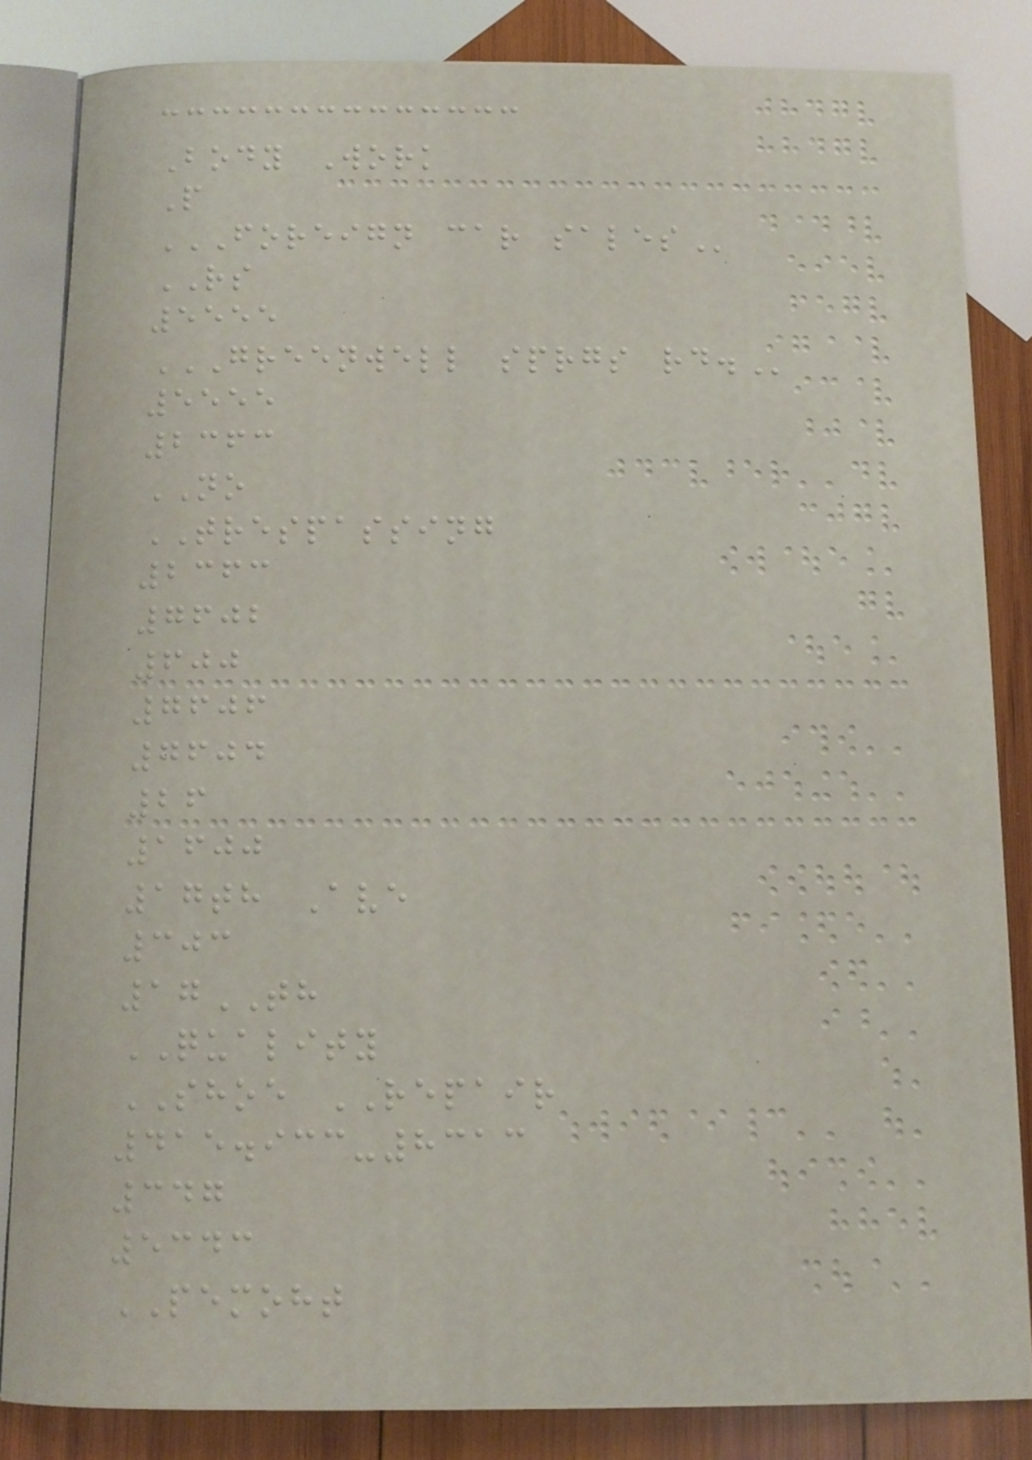Body Work
P
FOREIGN CAR SALES
RS
5555
GREENWELL SPRGS RD.
5555
2363
NO
TRESPASSING
2363
7602
600
7606
7604
26
1600
17th Ave
303
17TH
QUALITY
SHOE REPAIR
415.933-8313
347
5343
PEMOHT
